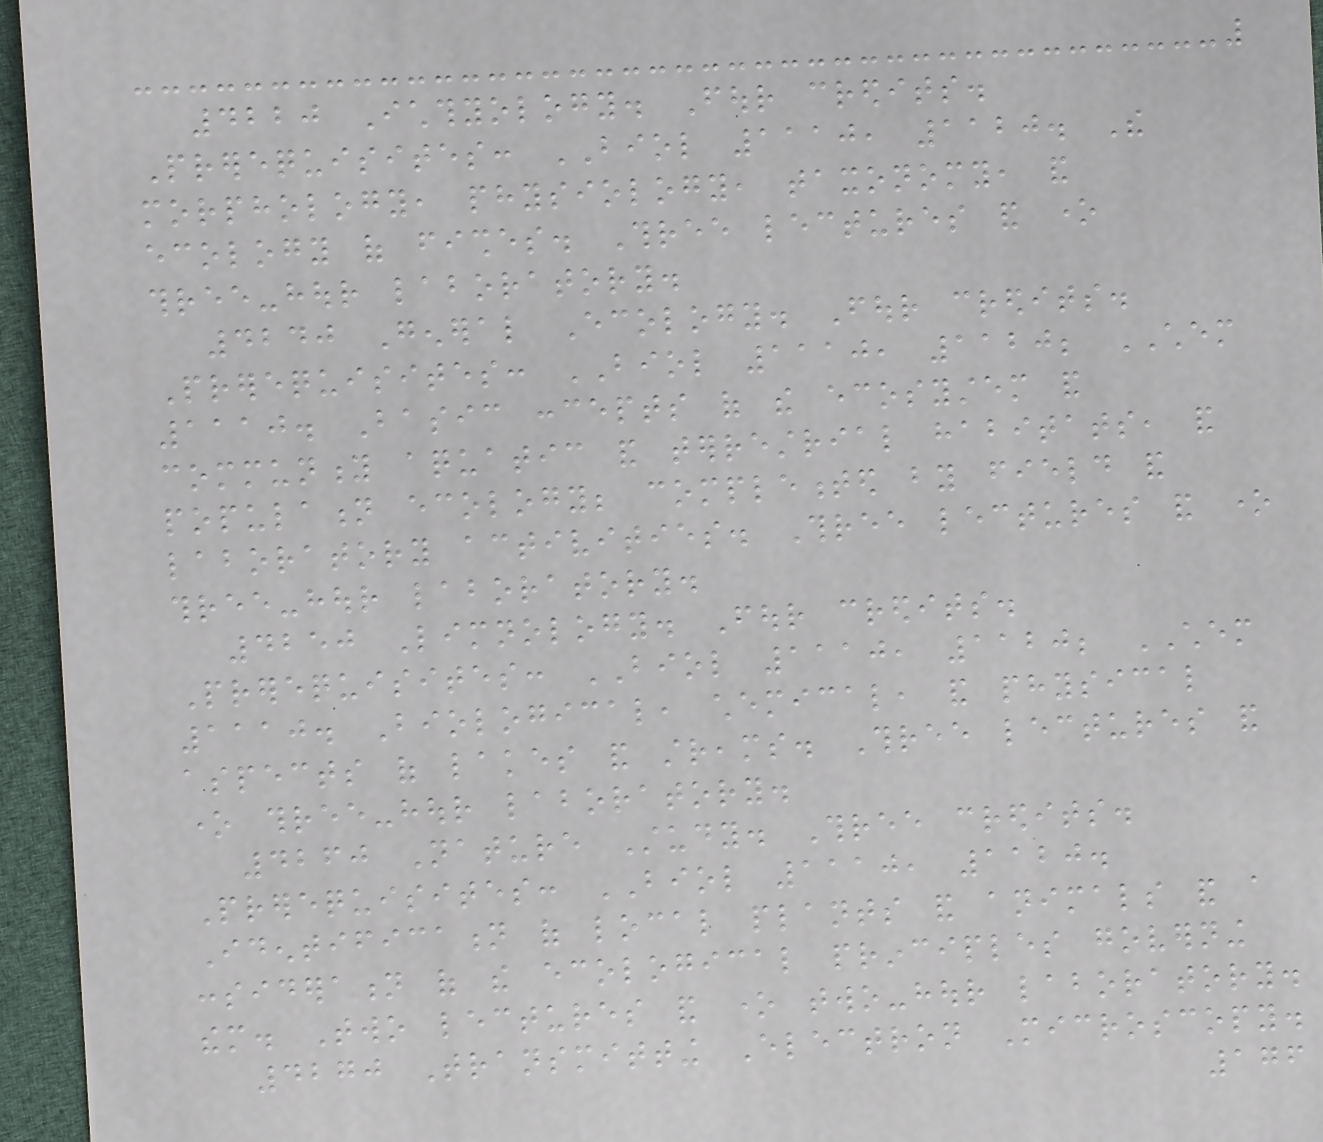4220 Ichthyology. Four credits.
Prerequisites: BIOL 1110, 1120. The
morphology, physiology, taxonomy, and
ecology of fishes. Three lectures and one
three-hour laboratory.
4240 General Ecology. Four credits.
Prerequisites: BIOL 1110, 1120; CHEM
1110. Basic concepts of the ecosystem and
community aquatic and terrestrial habitats, and
population ecology; complemented by field and
laboratory activities. Three lectures and one
three-hour laboratory.
4250 Limnology. Four credits.
Prerequisites: BIOL 1110, 1120; CHEM
1110. Biological, chemical, and physical
aspects of lakes and streams. Three lectures and
one three-hour laboratory.
4260 Nature Study. Three credits.
Prerequisites: BIOL 1110, 1120.
Identification of local plants and animals and a
consideration of the ecological principles governing
them. Two lectures and one two-hour laboratory.
4270 Transmitting Electron Microscopy.
176
